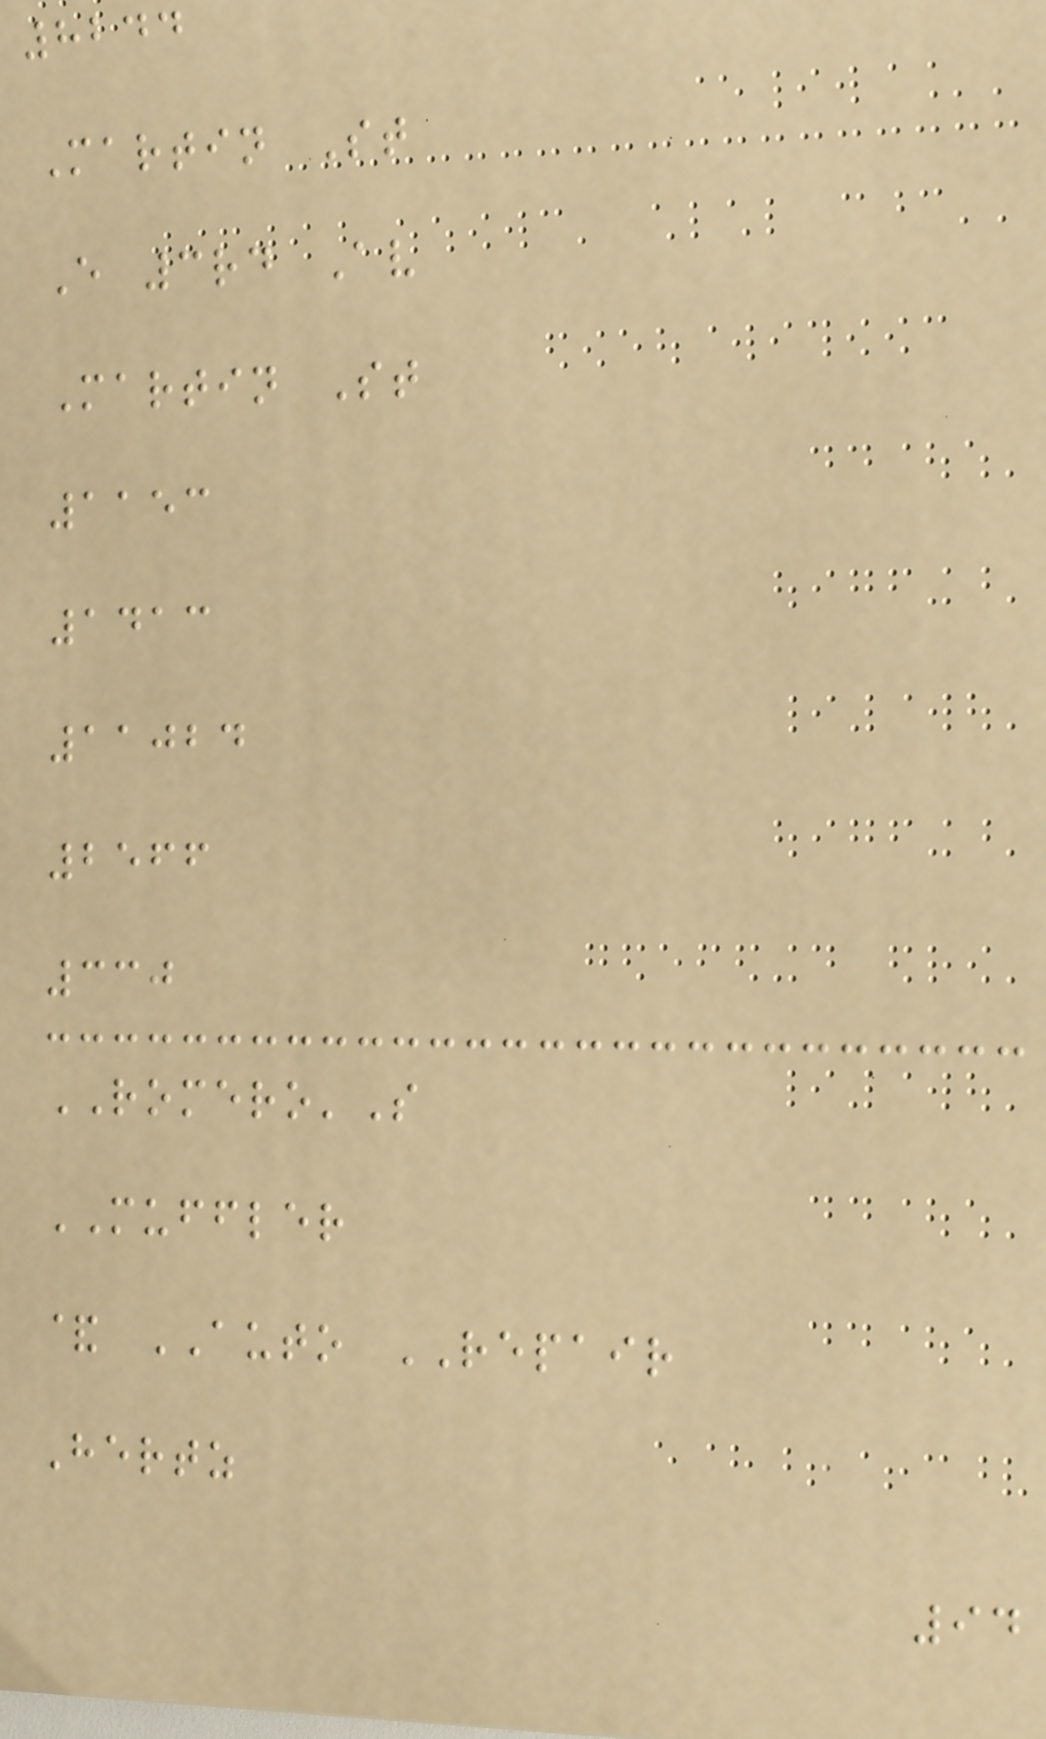8244
Martin St
E 3rd Av
Martin St
1153
1413
11024
2566
330
ROMERO'S
MUFFLER
& AUTO REPAIR
Hertz
94
